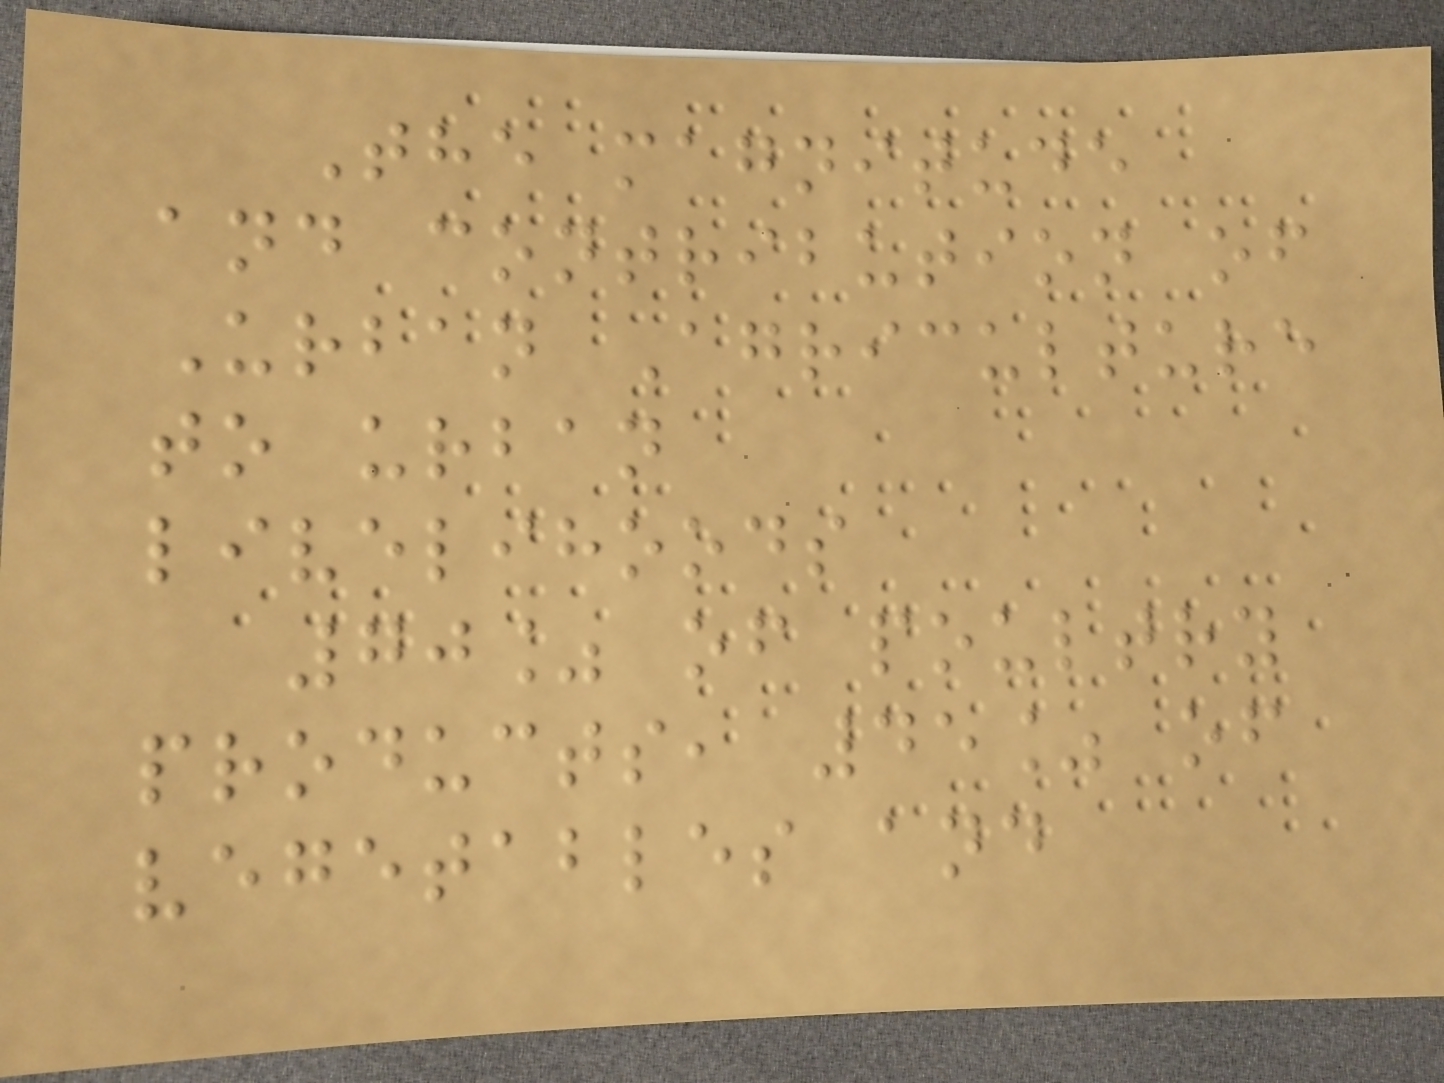The magnitude
and contribution of
Urban Agriculture
to urban
livelihoods
70% of poultry
products, 45% of
vegetables and
